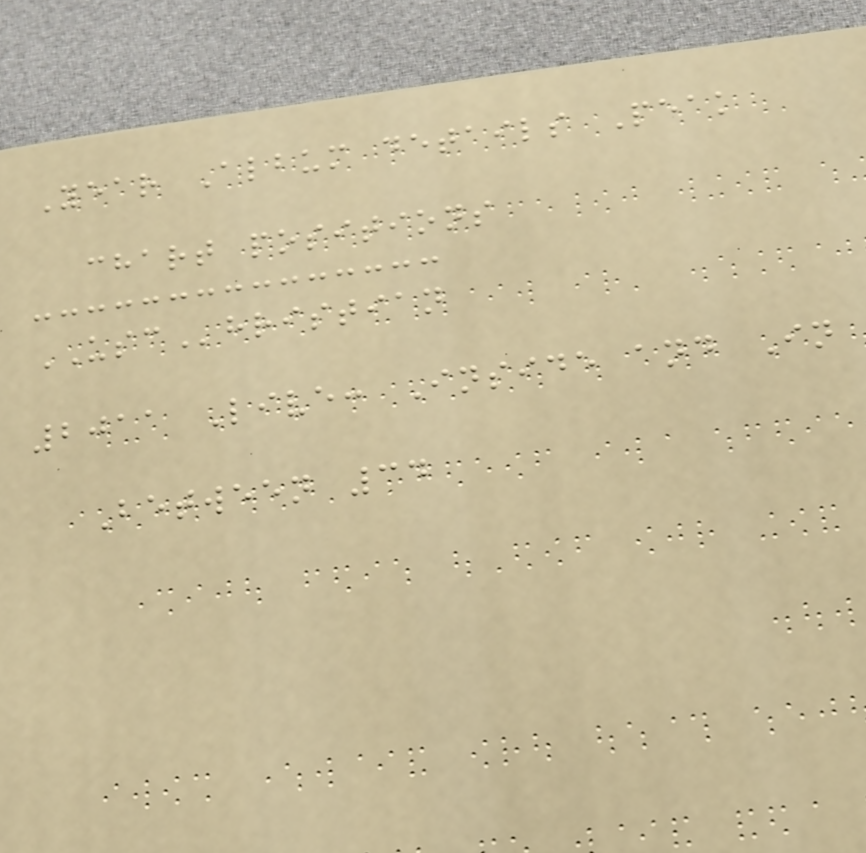Year Album details Peak
chart positions
USChristian
2011 Live: Inside and In
Between 34
